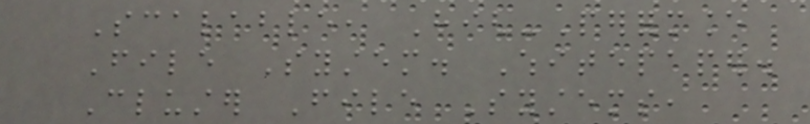Scalable, High-Performance
File System. Whitepaper.
Cluster File Systems,
